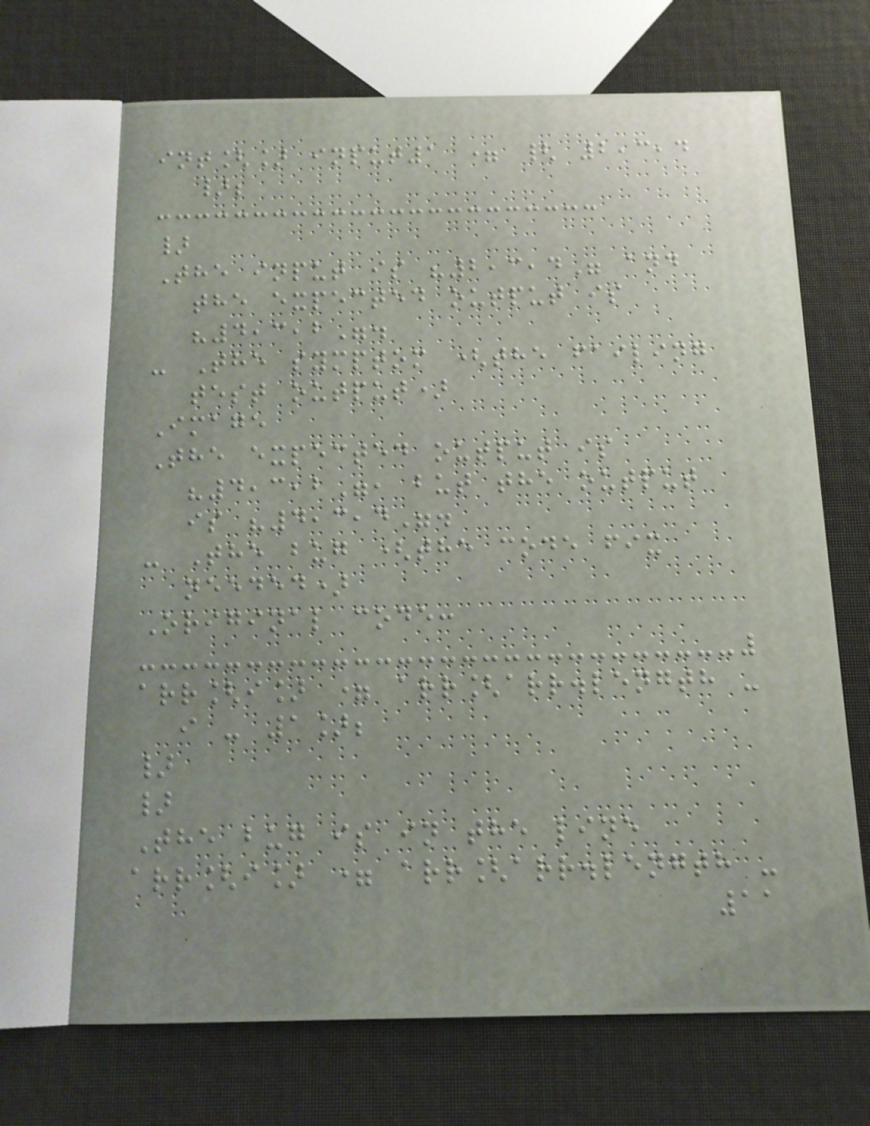int[] input1 = { 2,3,4
};
}
The input is "2,3,4" and
the expected output is
"4,3,2".
- The symptom (the failing
test output)
Image
The expected output is
"4,3,2", but the output
is "4,3,4".
- The bug (the code fix
needed)
Original code:
arr[i] = arr[arr.length -
i - 1];
}
}
The bug is in the line
arr[i] = arr[arr.length -
11
